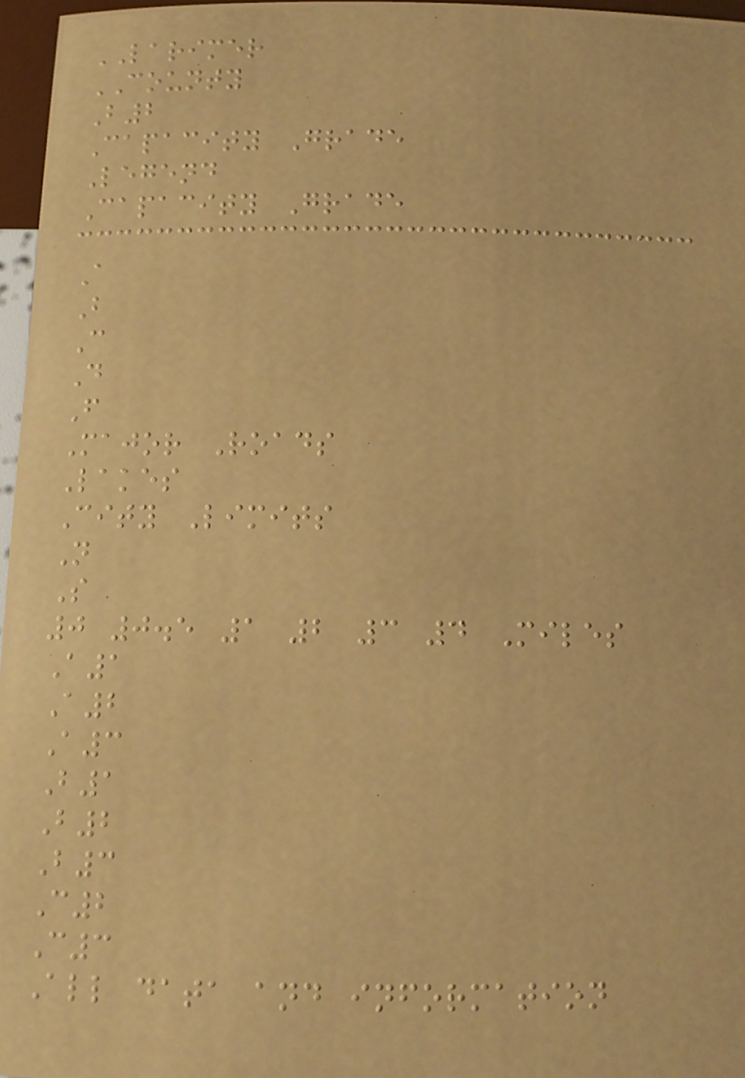LARIMER
COUNTY
B2
Capacity Grade
Legend
Capacity Grade
A
B
C
D
F
Major Roads
Lakes
City Limits
N
S
0 0.5 1 2 3 4 Miles
A1
A2
A3
B1
B2
B3
C2
C3
All data and information
